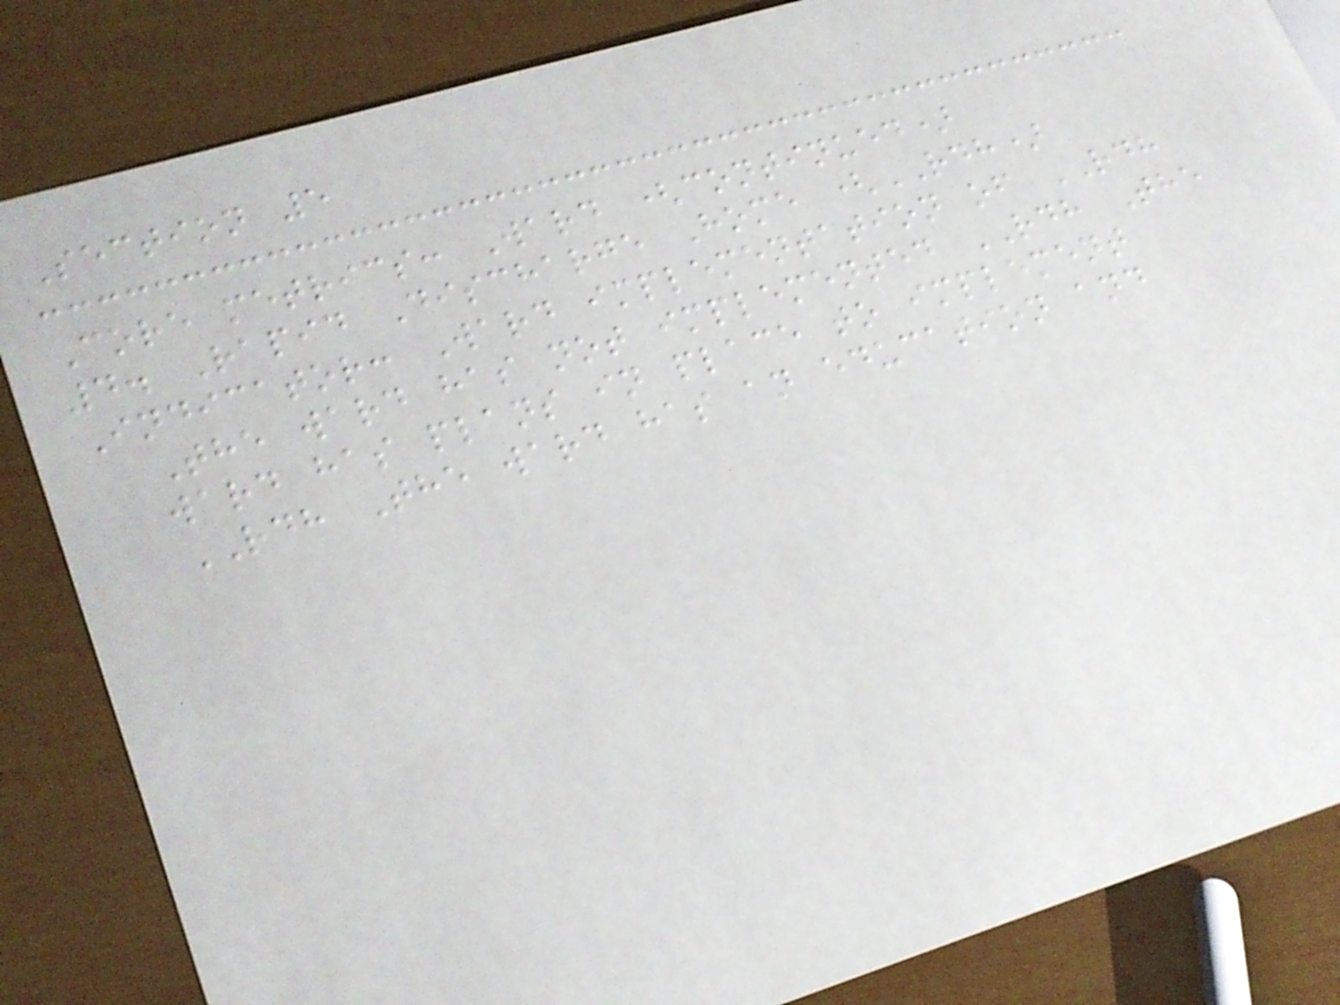Section 5
Core metrics: Ward (continued)
4. Rapid Discharge Home (RDH)
Indicator: Ward implementation of RDH
The ward has not implemented RDH The
ward has plans in place to implement
RDH The ward has an education and
